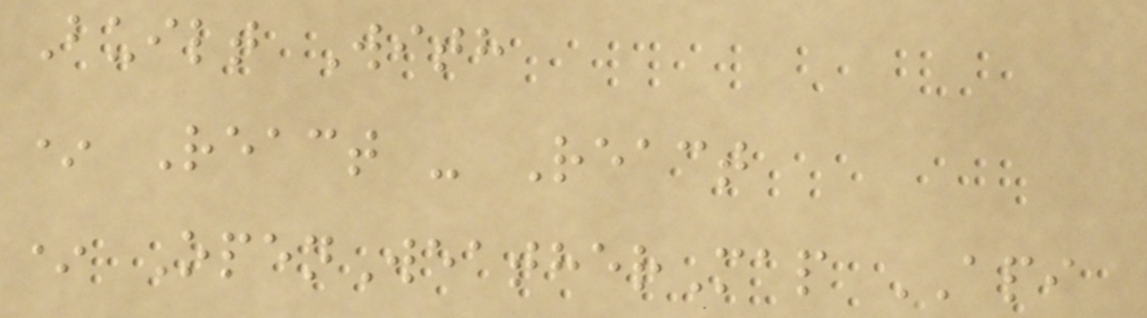Built With
* React - React
* OpenWeatherMap API
